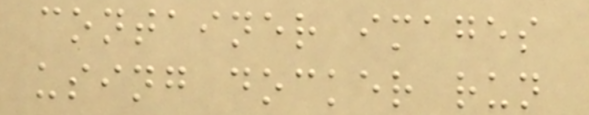container images
using docker run
